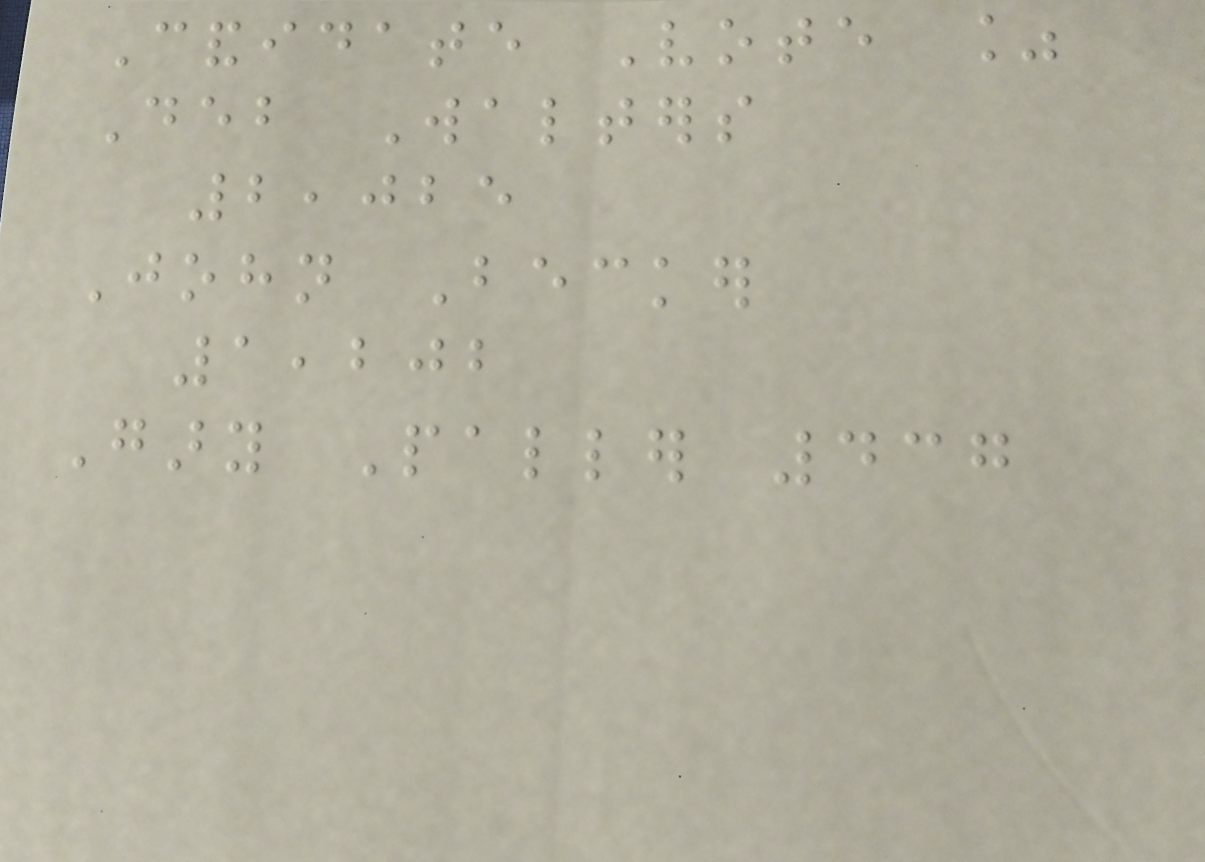Candidate Vote %
Deb Walters
2,025
John Becker
1,202
Gary Paller 437
